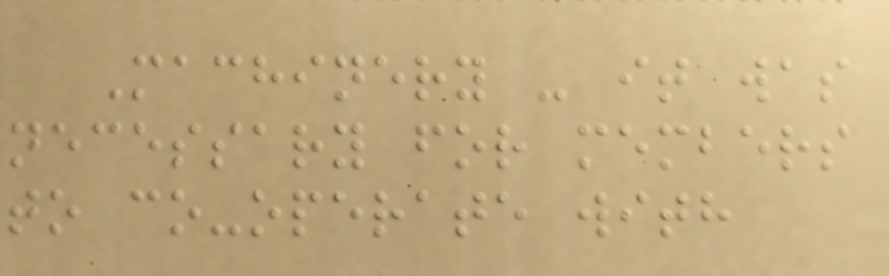Machinery - it was
necessary for members
to co-operate with
